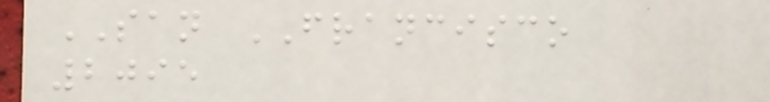SAN FRANCISCO
2095
